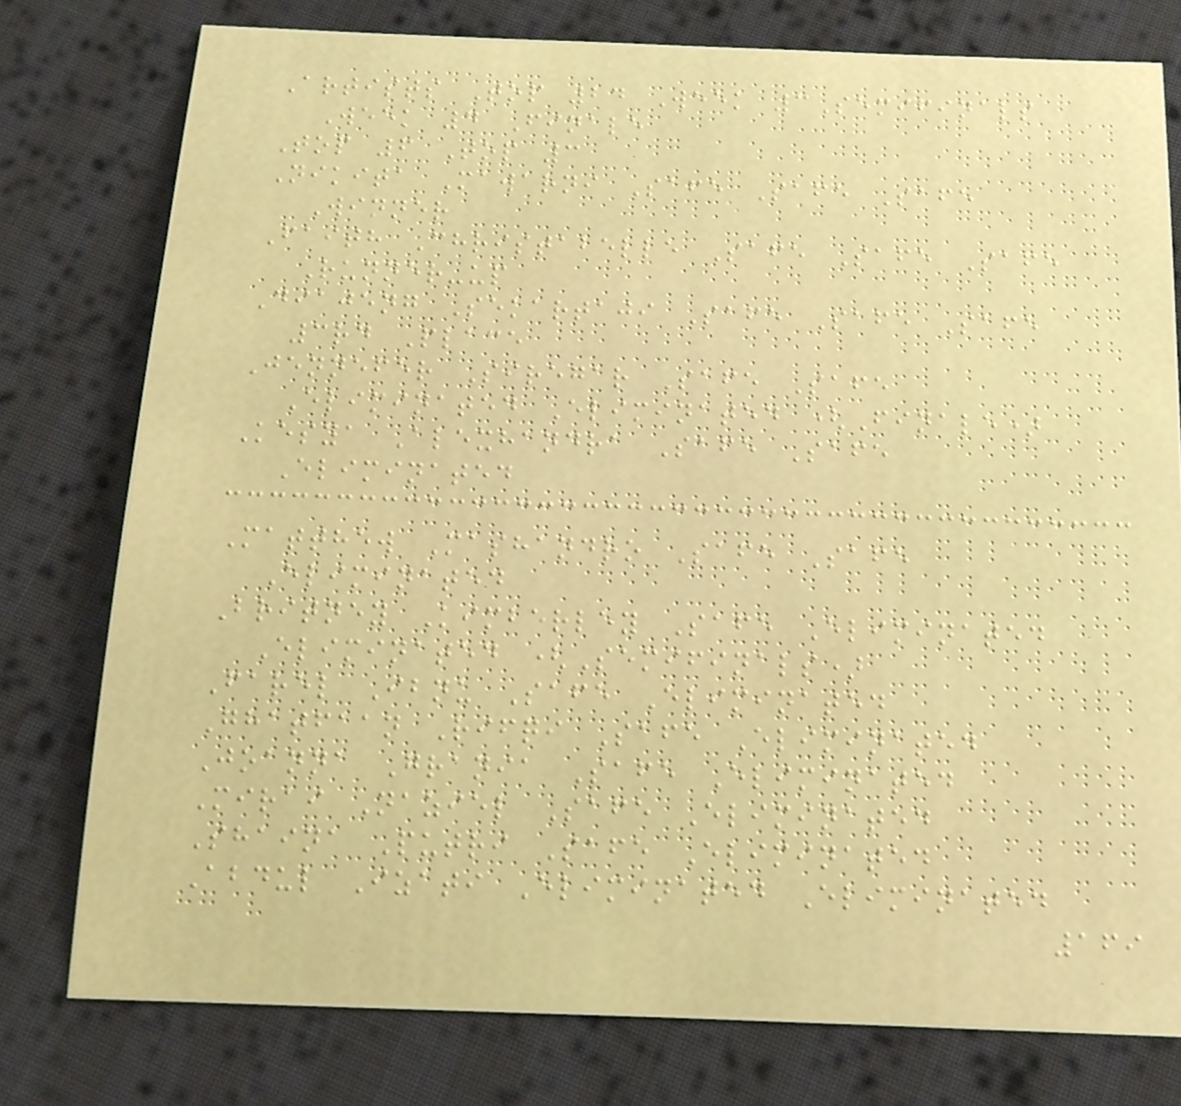Artists Top 24 Week 3Semifinals
Week 4 Finale
Top 6 Top 3
Nikita Mawarni Safe Safe Safe
Winner
Faith Christabelle Safe Safe Safe
Runner-up
Diajeng Sekartaji Safe Safe Safe
3rd Place
Jennefer Siregar Safe Safe
Eliminated Eliminated (Finale)
Kesya Alexhandra Safe Safe
Eliminated
Matthew Mashandro Safe Safe
Eliminated
Britney Kimberley Safe Eliminated
Eliminated (Semifinals)
Farel Ibnu Safe Eliminated
Ghatfaan Rifqi Safe Eliminated
Joanna Grania Safe Eliminated
Mirai Naziel Safe Eliminated
Shaina Putri Safe Eliminated
Abdul Izati Eliminated Eliminated
169
